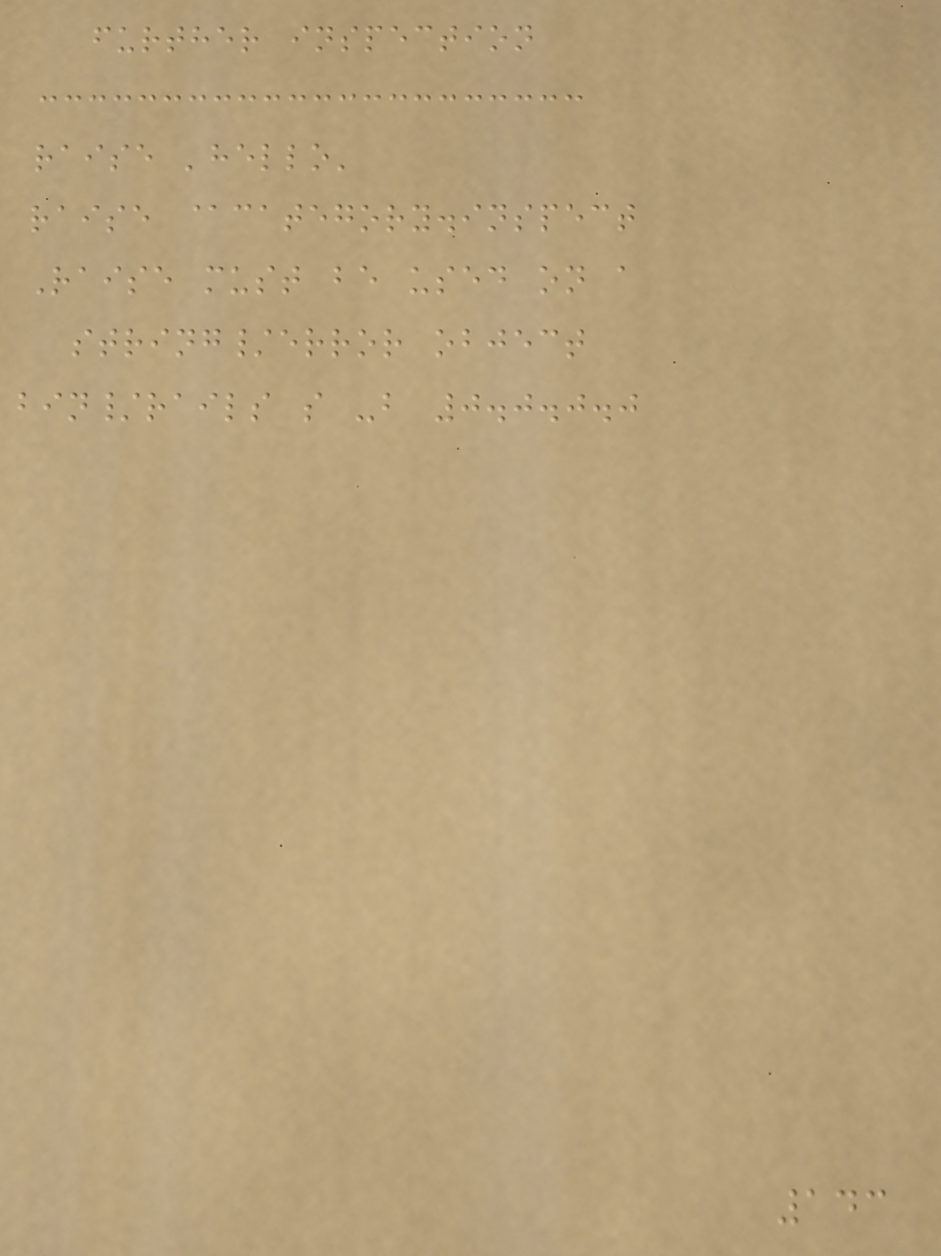further inspection
raise 'hello'
raise @category.inspect
Raise must be used on a
string/error object
bin/rails s -b 0.0.0.0
143
